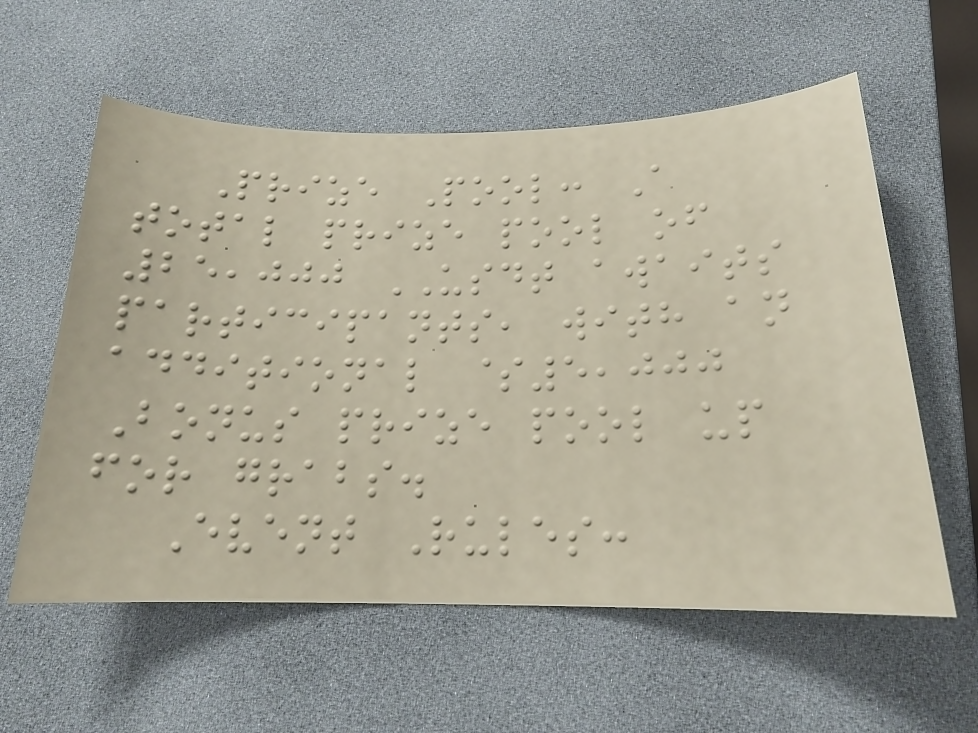Prize Pool: A
total prize pool of
25,000 USDT awaits
participants, with an
additional $5,000
Bonus prize pool up
for grabs.
Event Rules:
